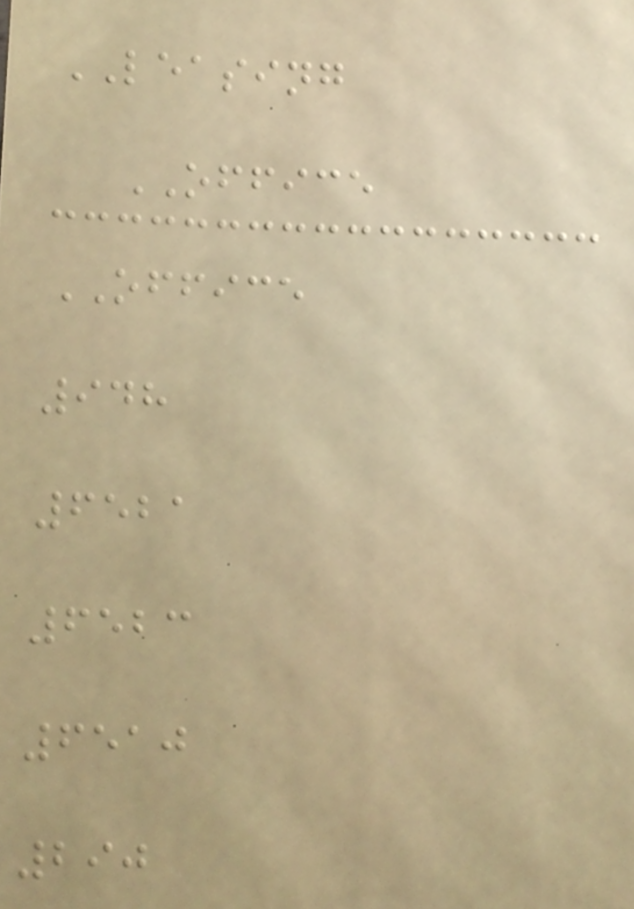LEASING
OFFICE
OFFICE
948
6521
6523
6510
290
